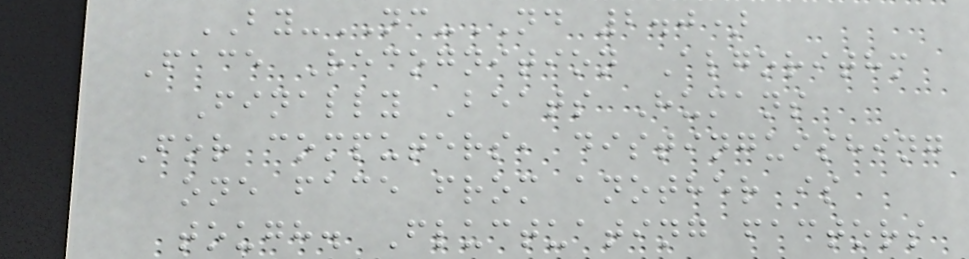BY-NC-ND 2.0)
Face Recognition Algorithm
Finally Beats Humans
For computers, distinguishing
one face from another is
tough. Fluctuating factors
